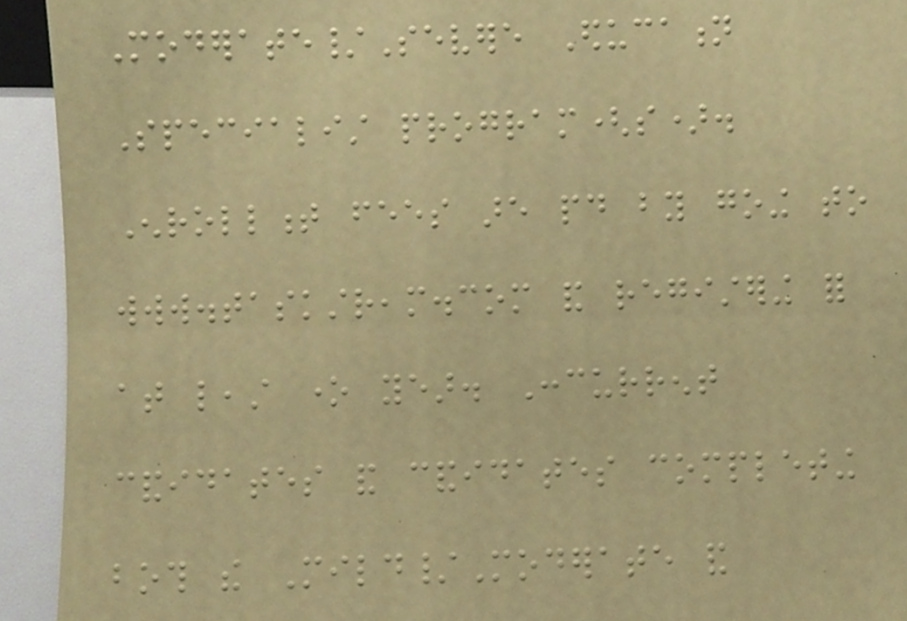Moderate/Severe Education
Specialist program(s).
Enrollment fees are paid by going to
www.taskstream.com and registering for
at least one year. Concurrent
candidates and candidates completing
both the Mild/Moderate and
